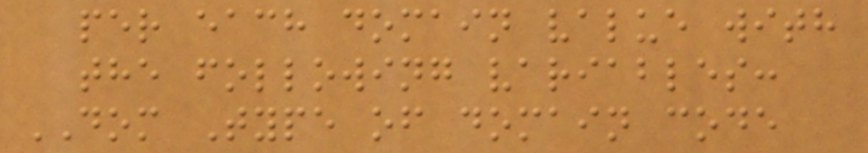per each domain value with
the following variables:
DOM Type of domain code
